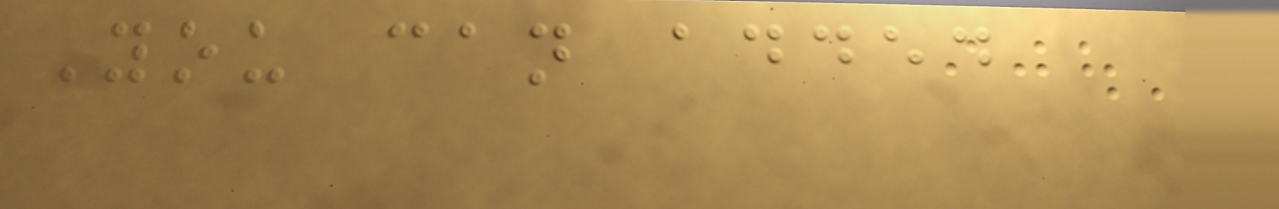You can added
